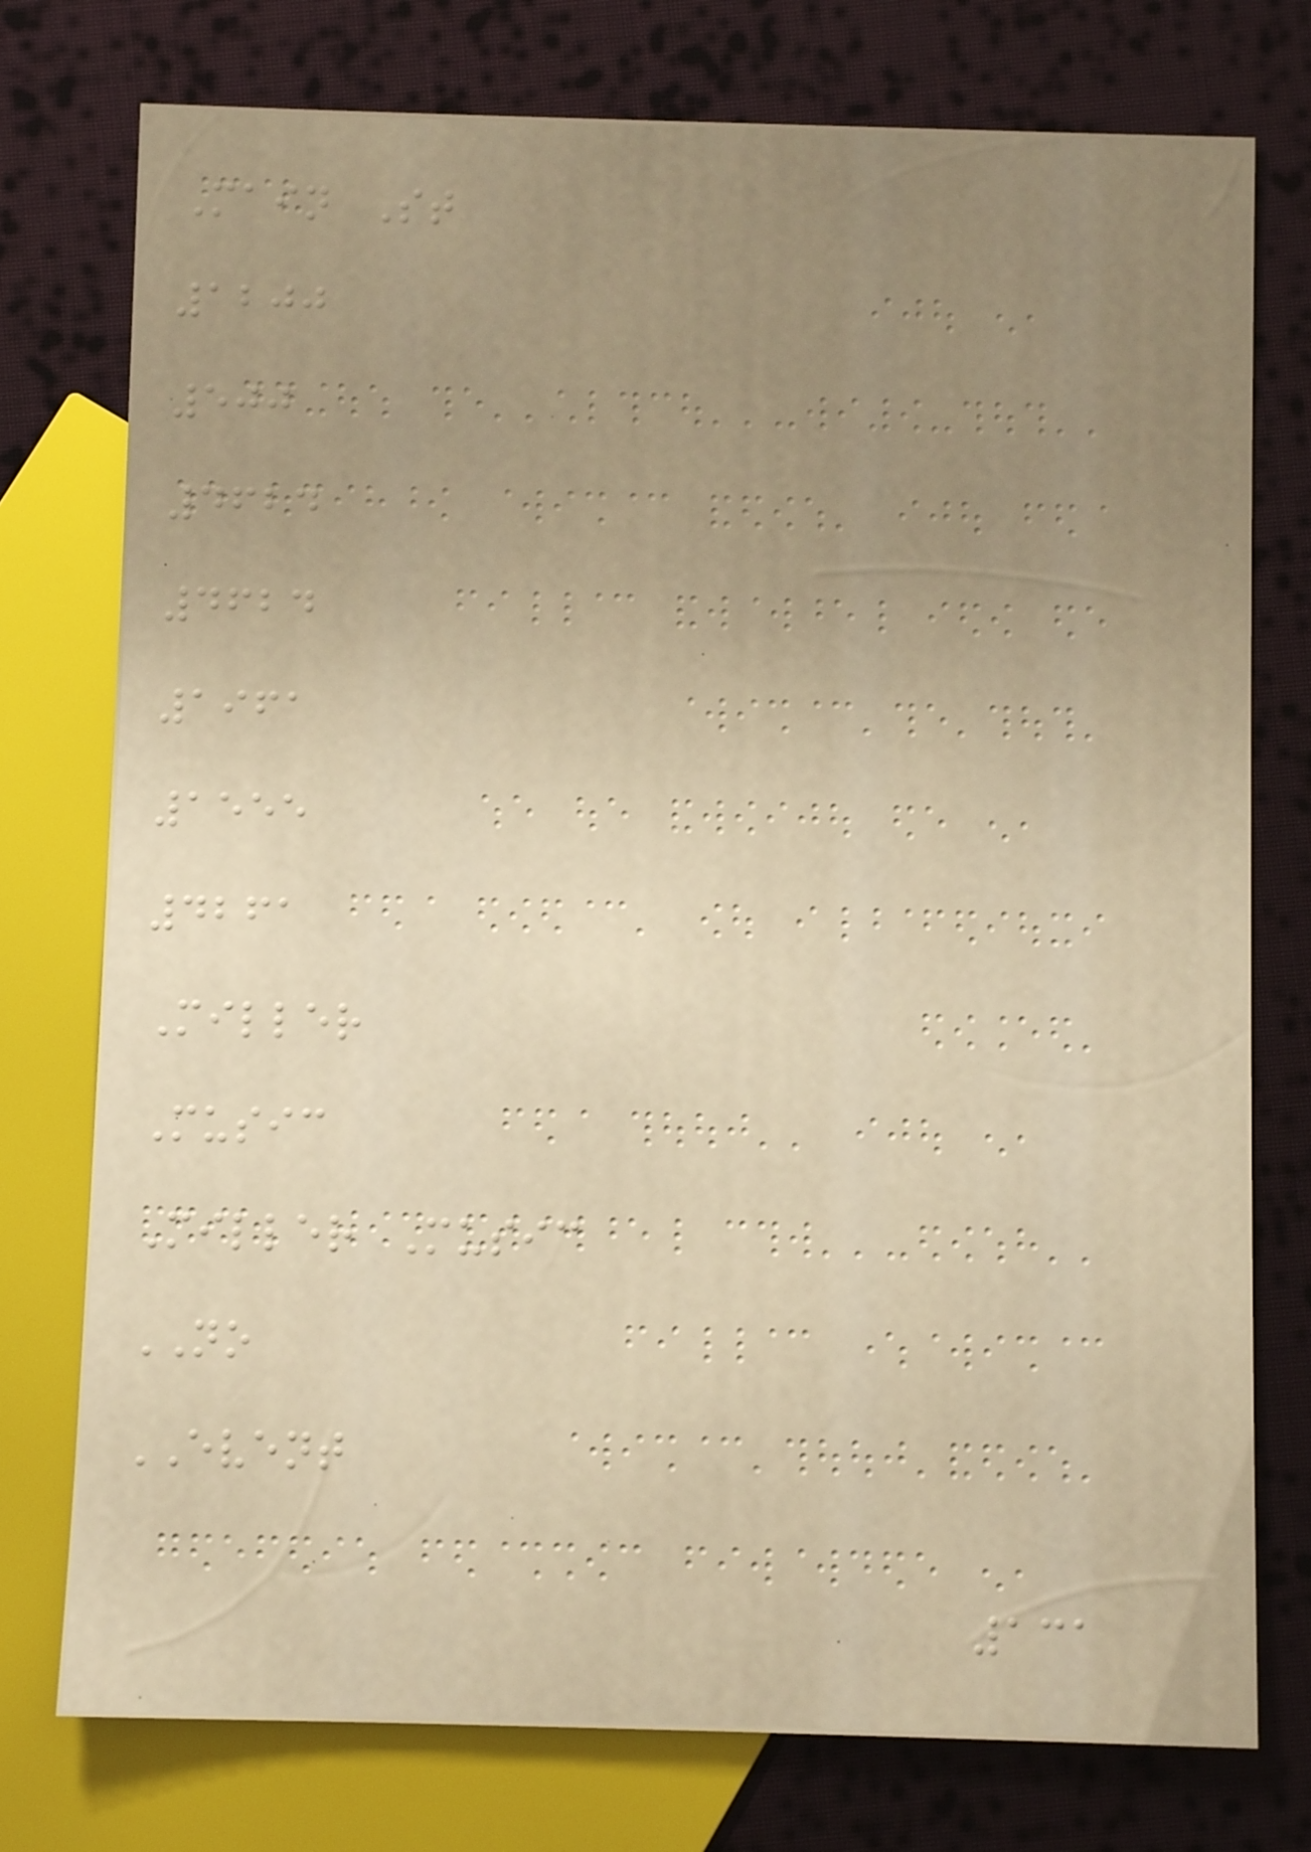Main St
1200
500
4624
4624
1961
1555
4261
Miller
Music
Miller Music
NO
EVENT
131
